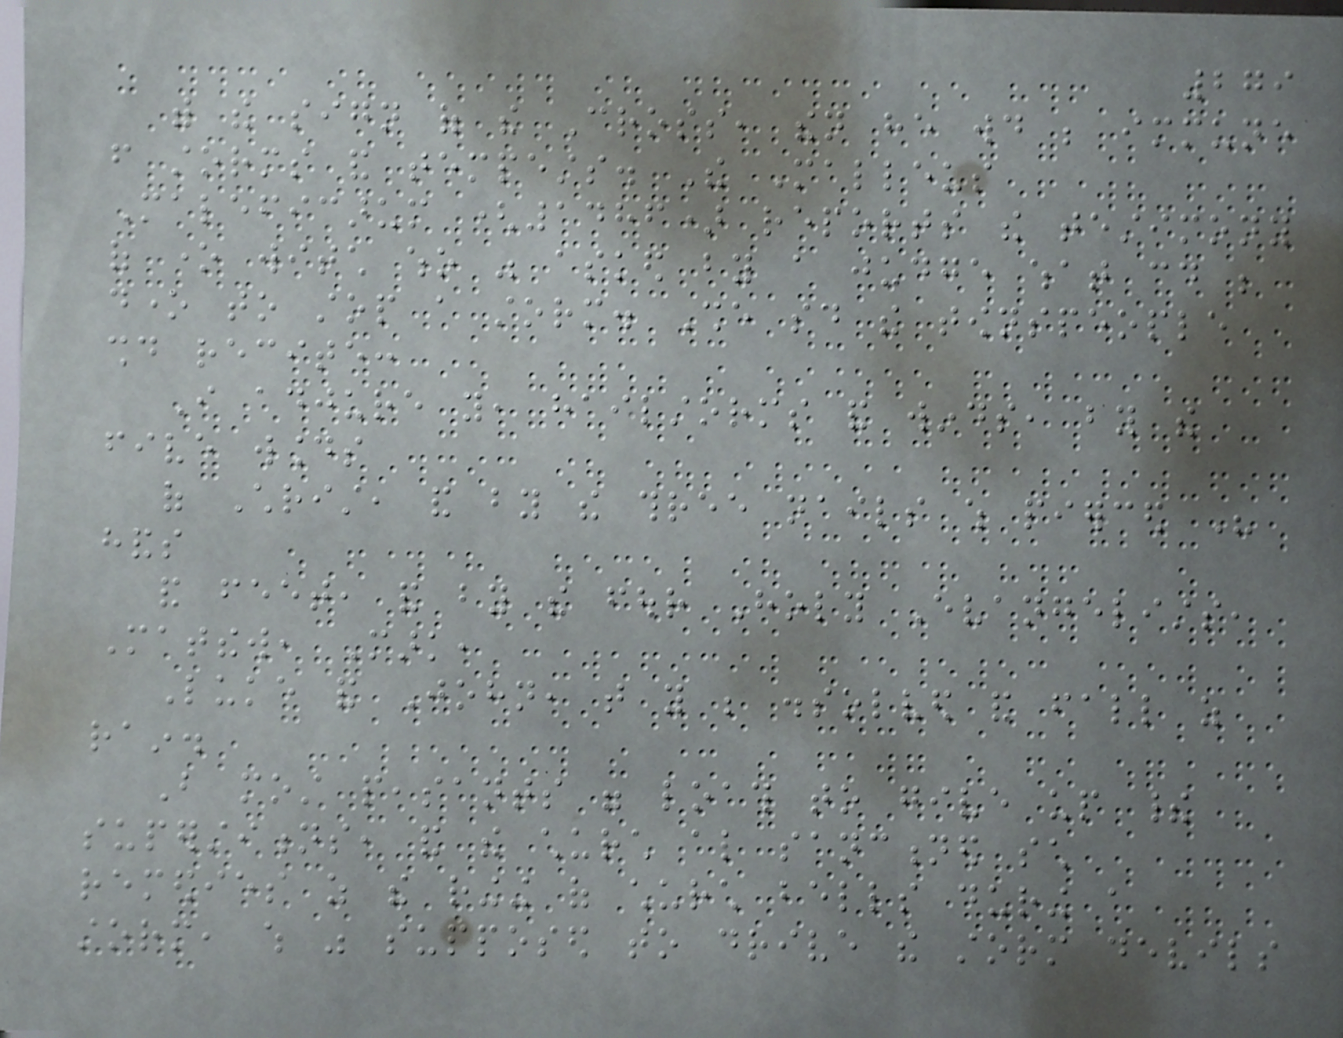279
with the sign of the Cross, then he would be immune
from storms and tempests. The Malleus
Maleficarum (1486) reports the testimony
of one witch who was asked by a judge what could be
done to stop a storm. She said the townspeople
should recite:
I adjure you, hailstorms and winds, by the
five wounds
of Christ, and by the three nails which pierced His
hands
and feet, and by the four Holy Evangelists,
Matthew, Mark,
Luke and John, that you be dissolved and fall as
rain.
But most peasants were loath to give up their
superstitions, and the church also sanctioned such
remedies as the ringing of church bells during a
storm, which was supposed to drive the storm devils
